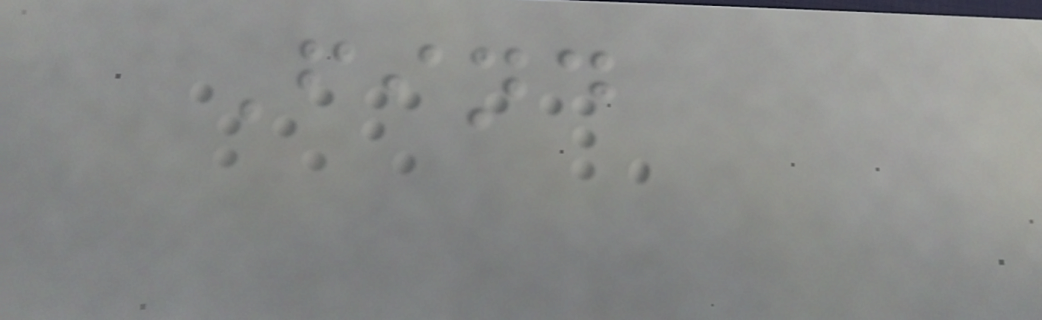Find
